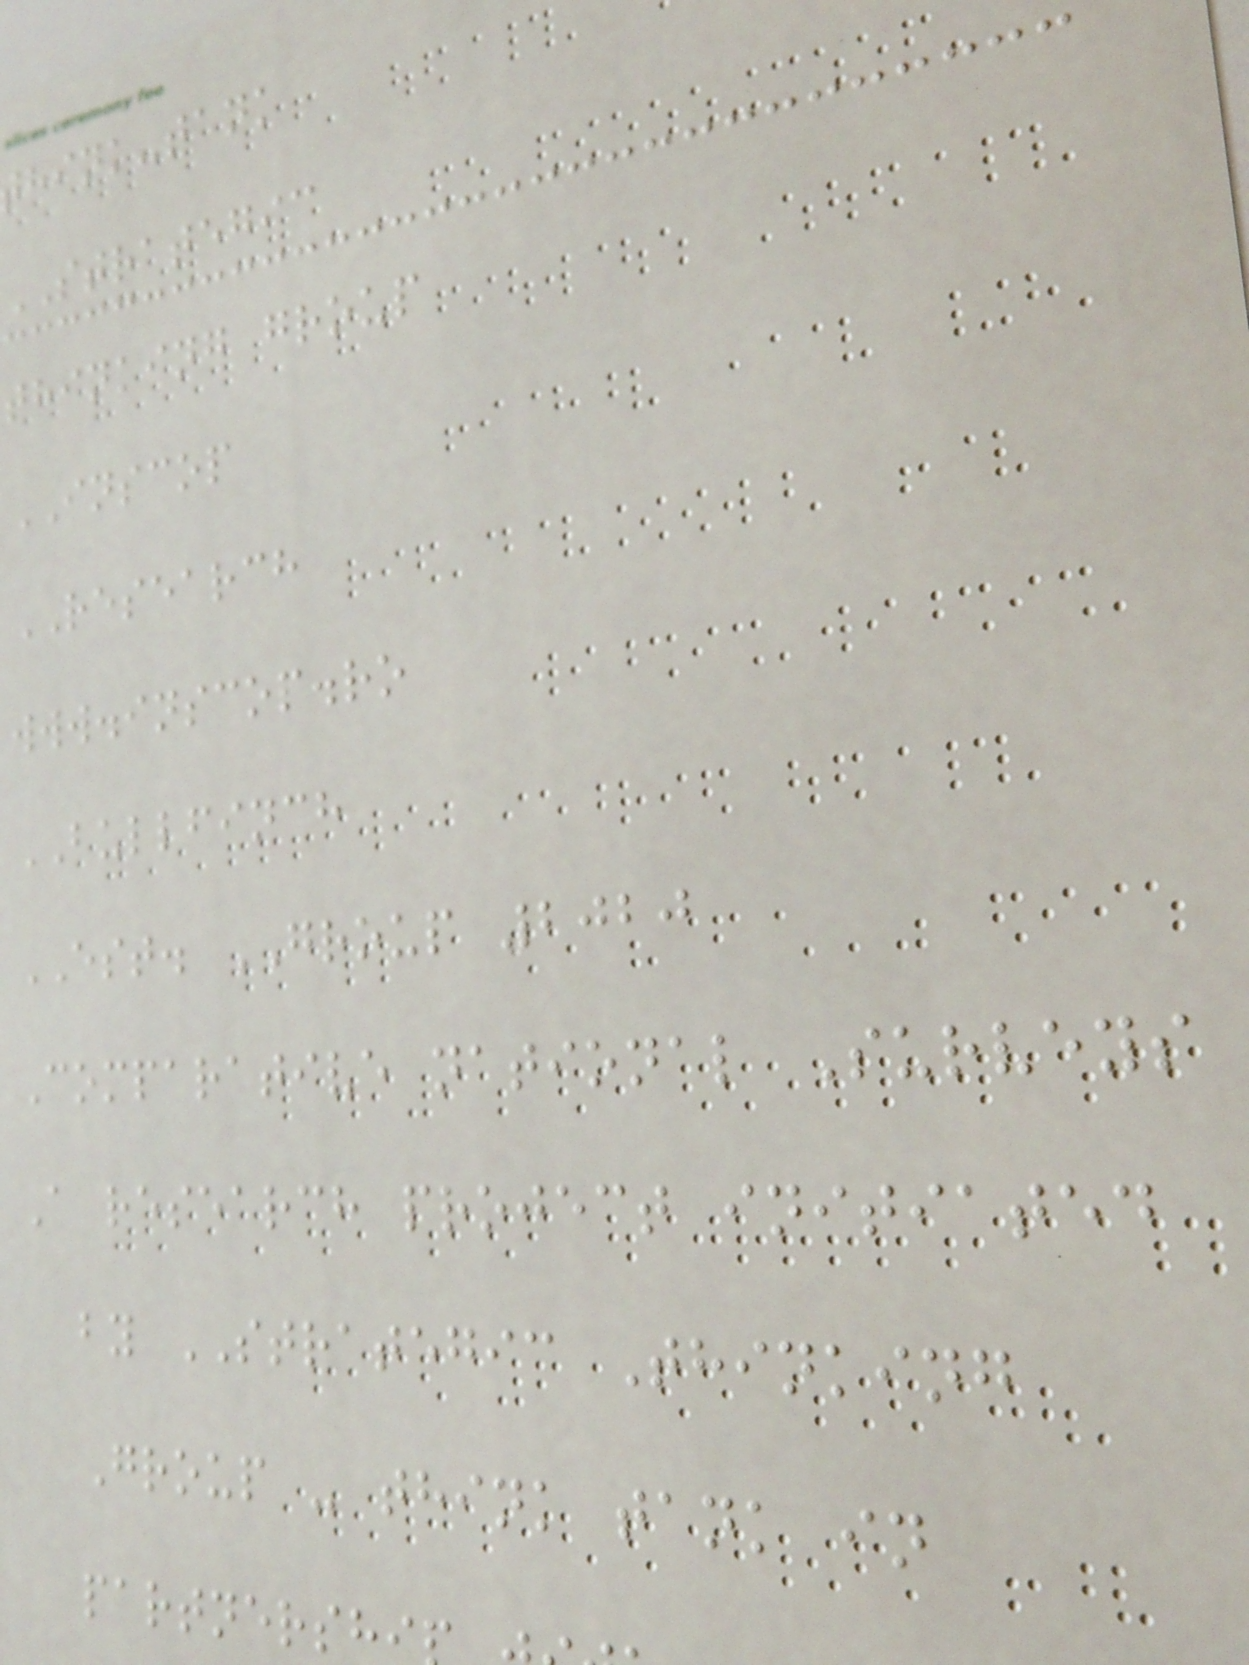hink-tank
STRATEGIC
thinking group
INSCOP
RESEARCH
www.inscop.ro
BULLFINCH
EST. GROUP 2020
Comparative national Surveys
A research project initiated
by STRATEGIC Thinking
Group - think tank in
partnersh
